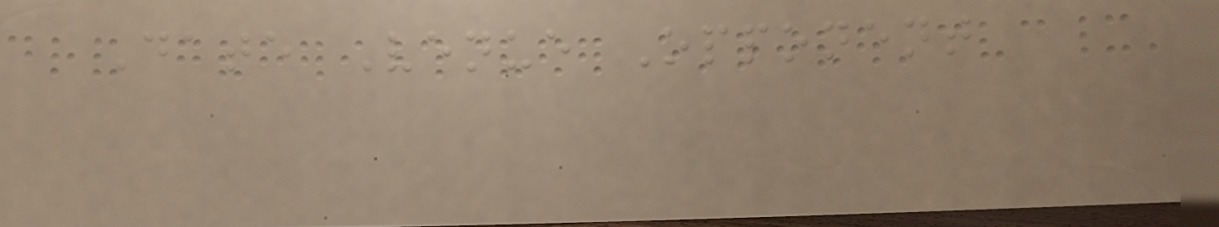Date Venue Opponent
